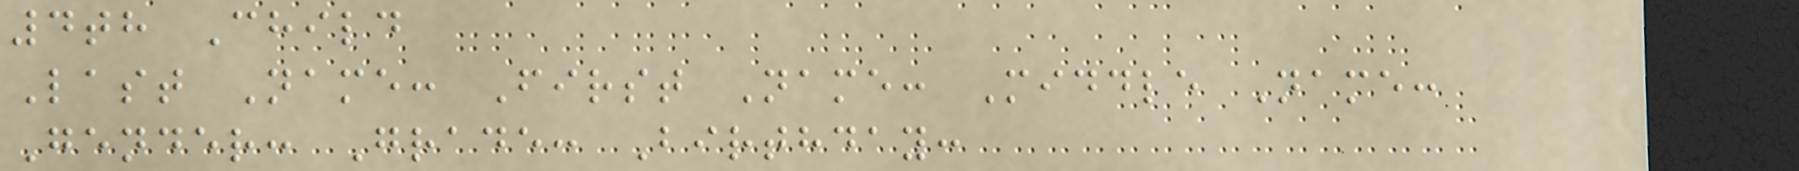4th Child
Last Name: First Name: Middle Name:
Gender: Grade: Birthday:
